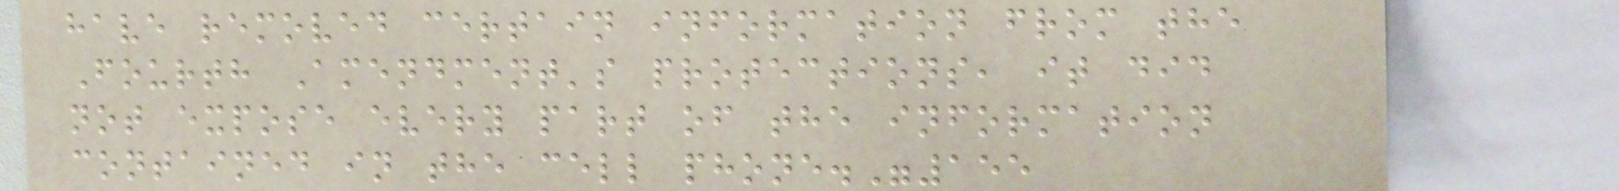have removed certain information from the
Fourth Amendment's protections, it did
not expose every part of the information
contained in the cell phone."155
